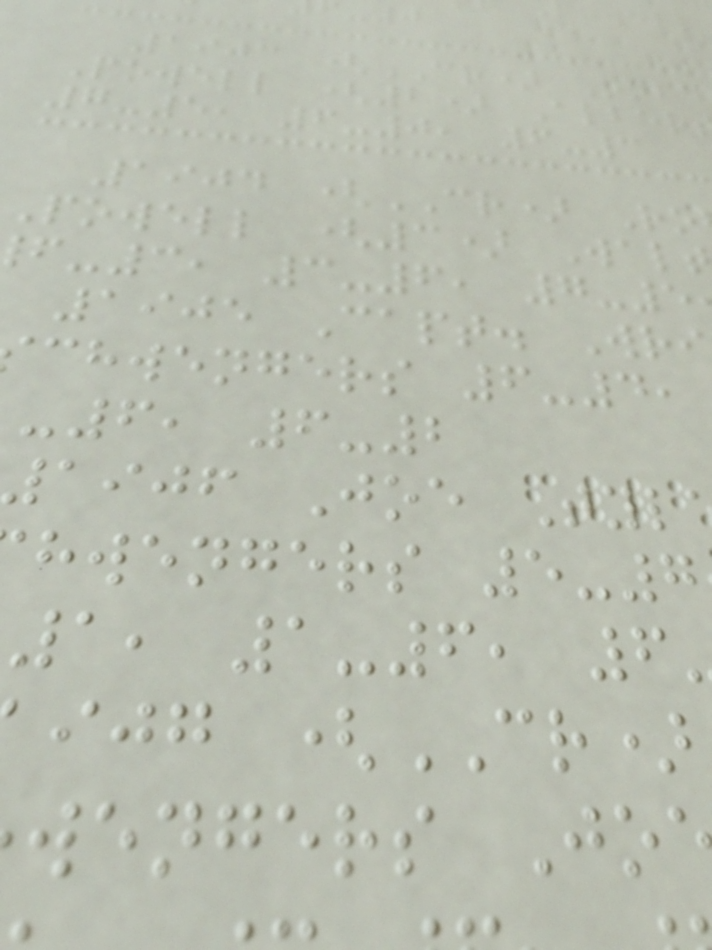1903 (CR) Robe
Powell (2) Alber
7-5, 6-0, 6-3
1904 (CR) Ro
Powell (3) Wal
-3, 3-6, 7-5
1905 Capt. Wri
chwengers 6-4,
-6, 6-2
aijf Joe Tyl
hwengers 5-7
1, 1-6, 6
ijg (CR)
wengers Jo
